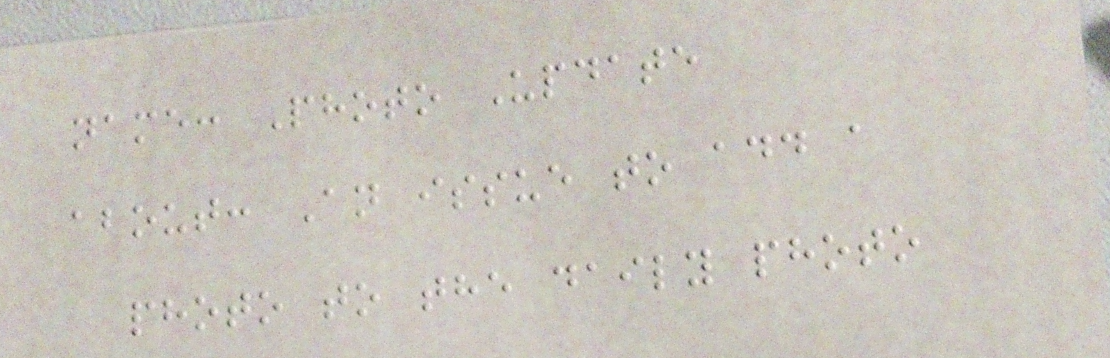name: Photo Update
about: An issue to add a
photo to the daily photo
